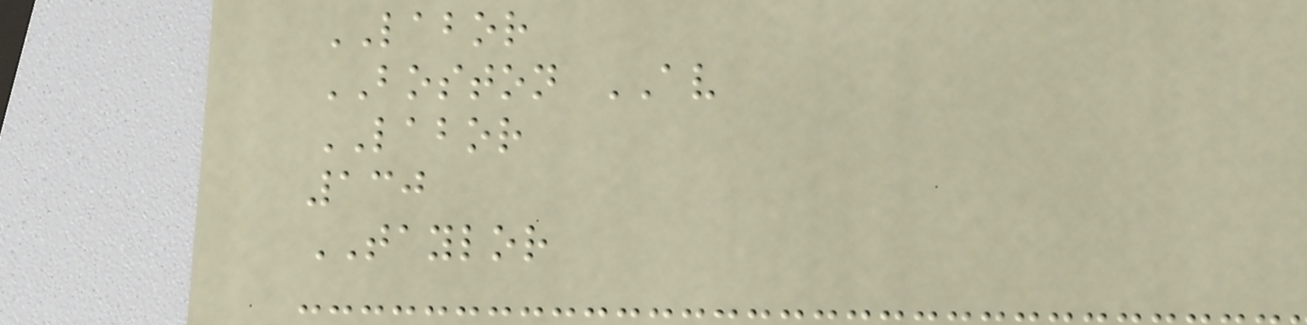LABOR
BOSTON AV
LABOR
130
TAYLOR
